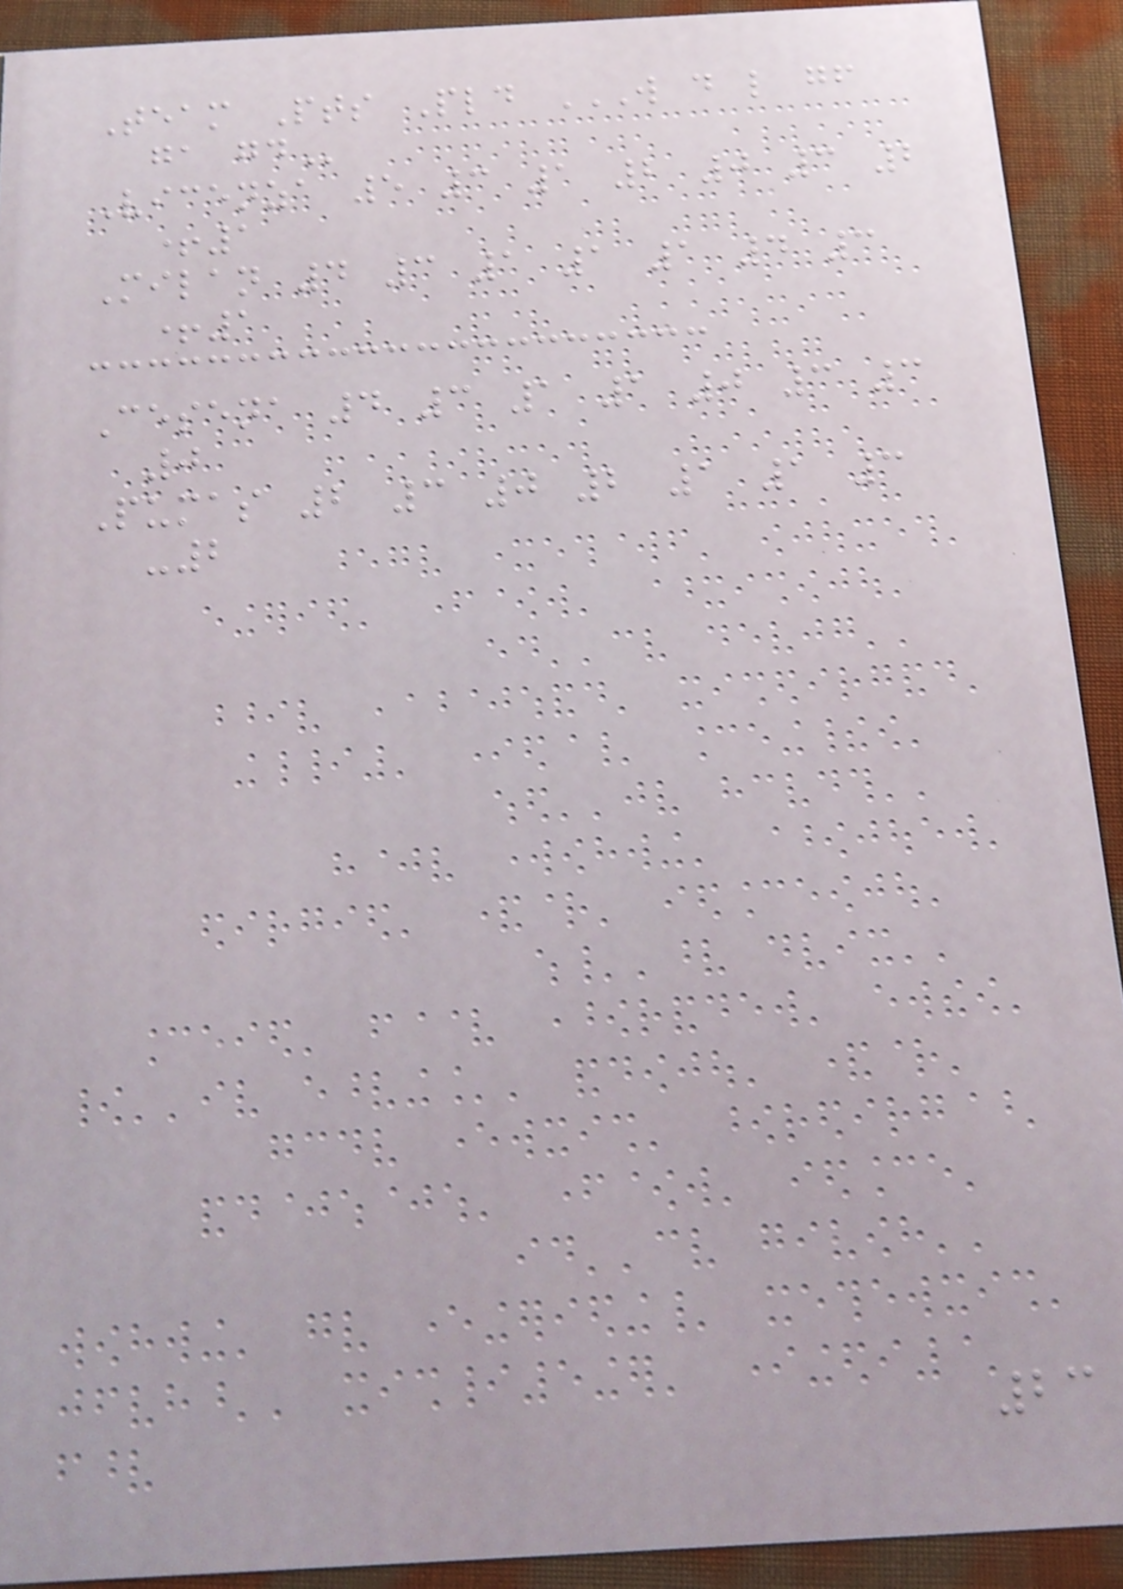Team Pts Pld W D L GF
GA GD
Vicenza 5 3 1 2 0 3 2
+1
Milan 4 3 1 1 1 4 3
+1
Cesena 4 3 1 1 0 3 3
0
Pumas 2 3 0 2 1 1 3
-2
23
